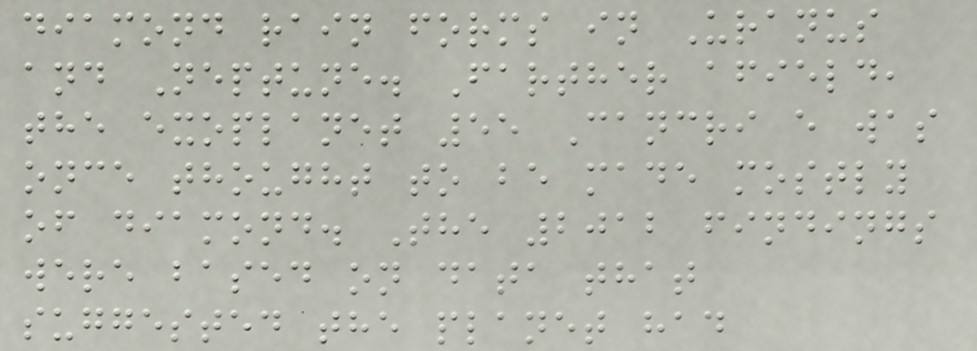diamond rain forms in Uranus
and Neptune. Farther afield,
the exoplanet 55 Cancri e was
once thought to be made mostly
of diamond. The 2012 findings
were based on data that
suggested the planet had
